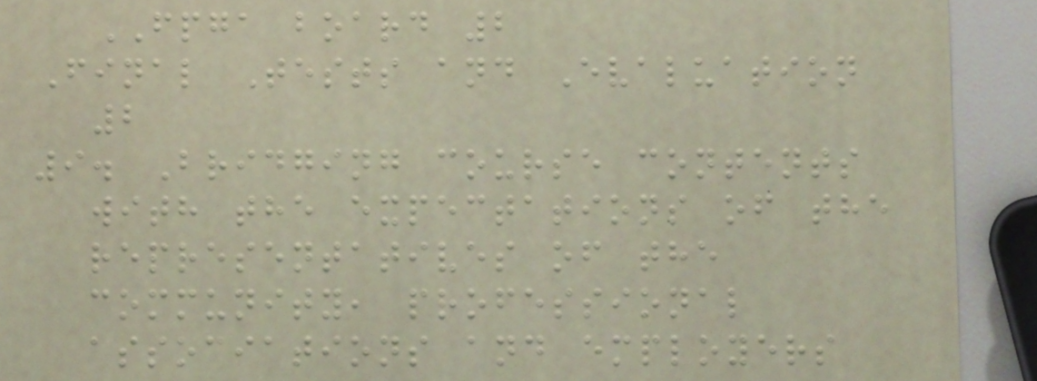FPGA board 2
Final Tests and Evaluation
2
9. Bridging course contents
with the expectations of the
representatives of the
community, professional
associations and employers
